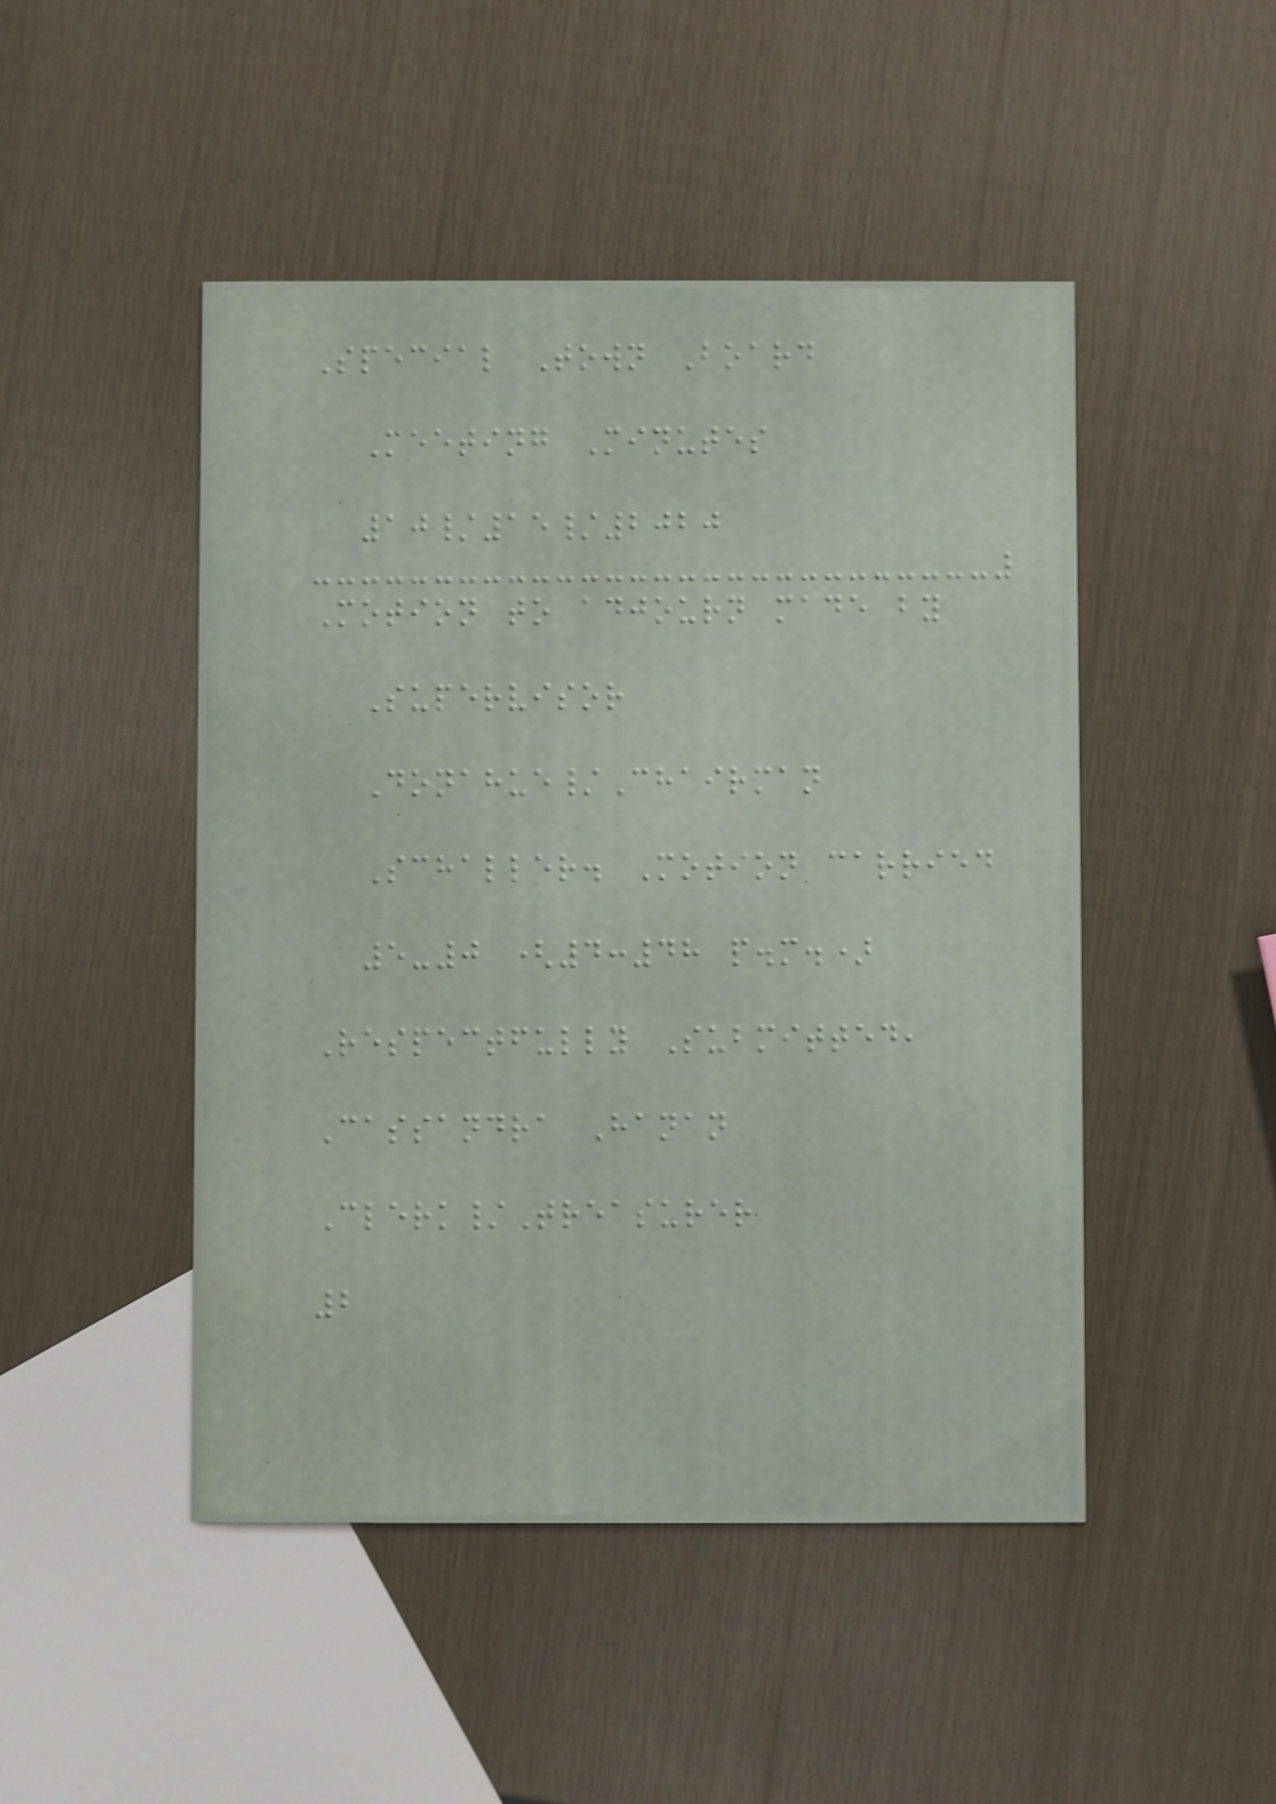Special Town Board
Meeting Minutes
10/15/2020
Motion to adjourn made by
Supervisor
Donahue/Chairman
Schaller. Motion carried
5-0 (4:48 p.m.)
Respectfully Submitted,
Cassandra Hanan
Clerk/Treasurer
2
